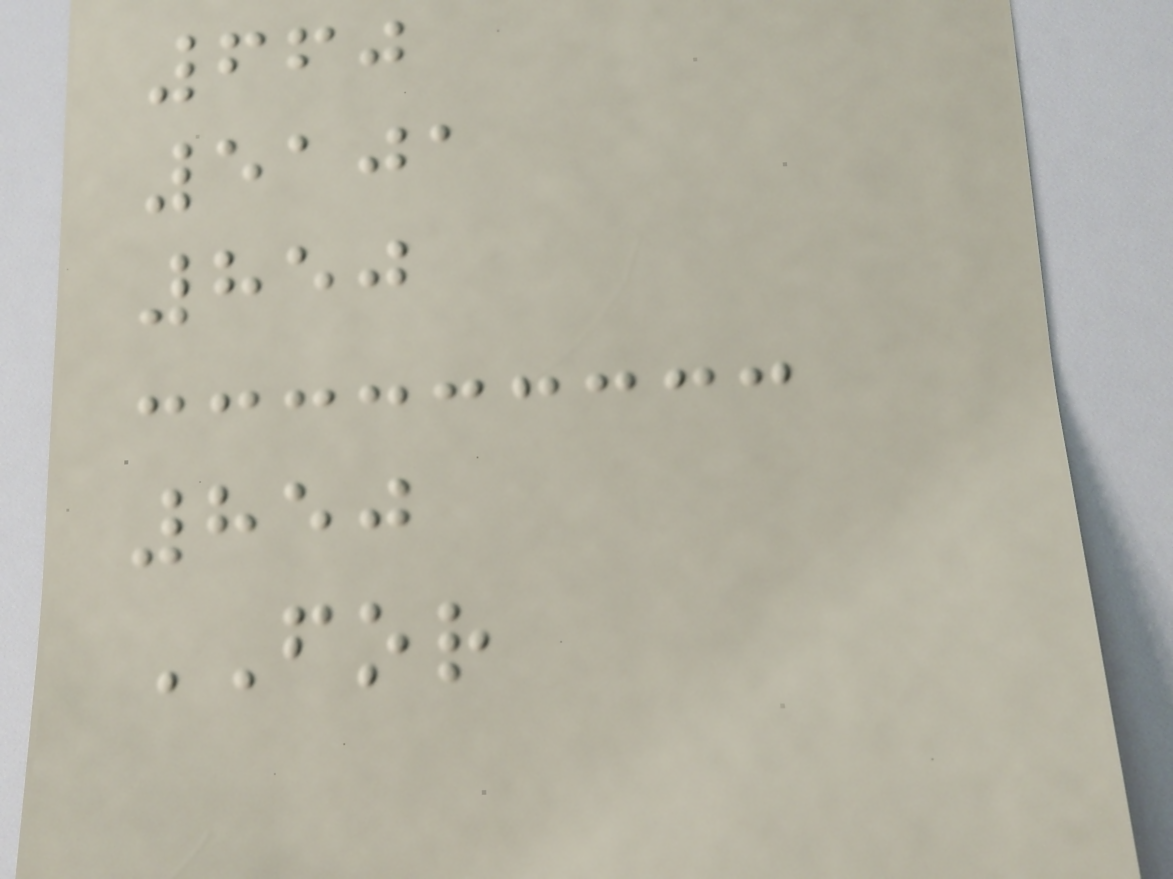660
5101
850
850
FOR
